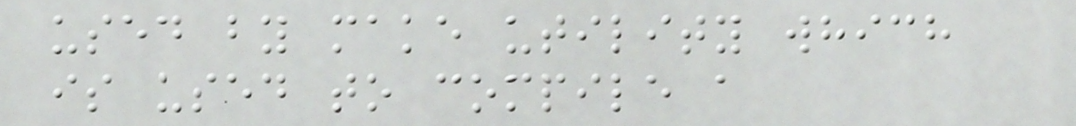used by make utility which
is used to compile a
